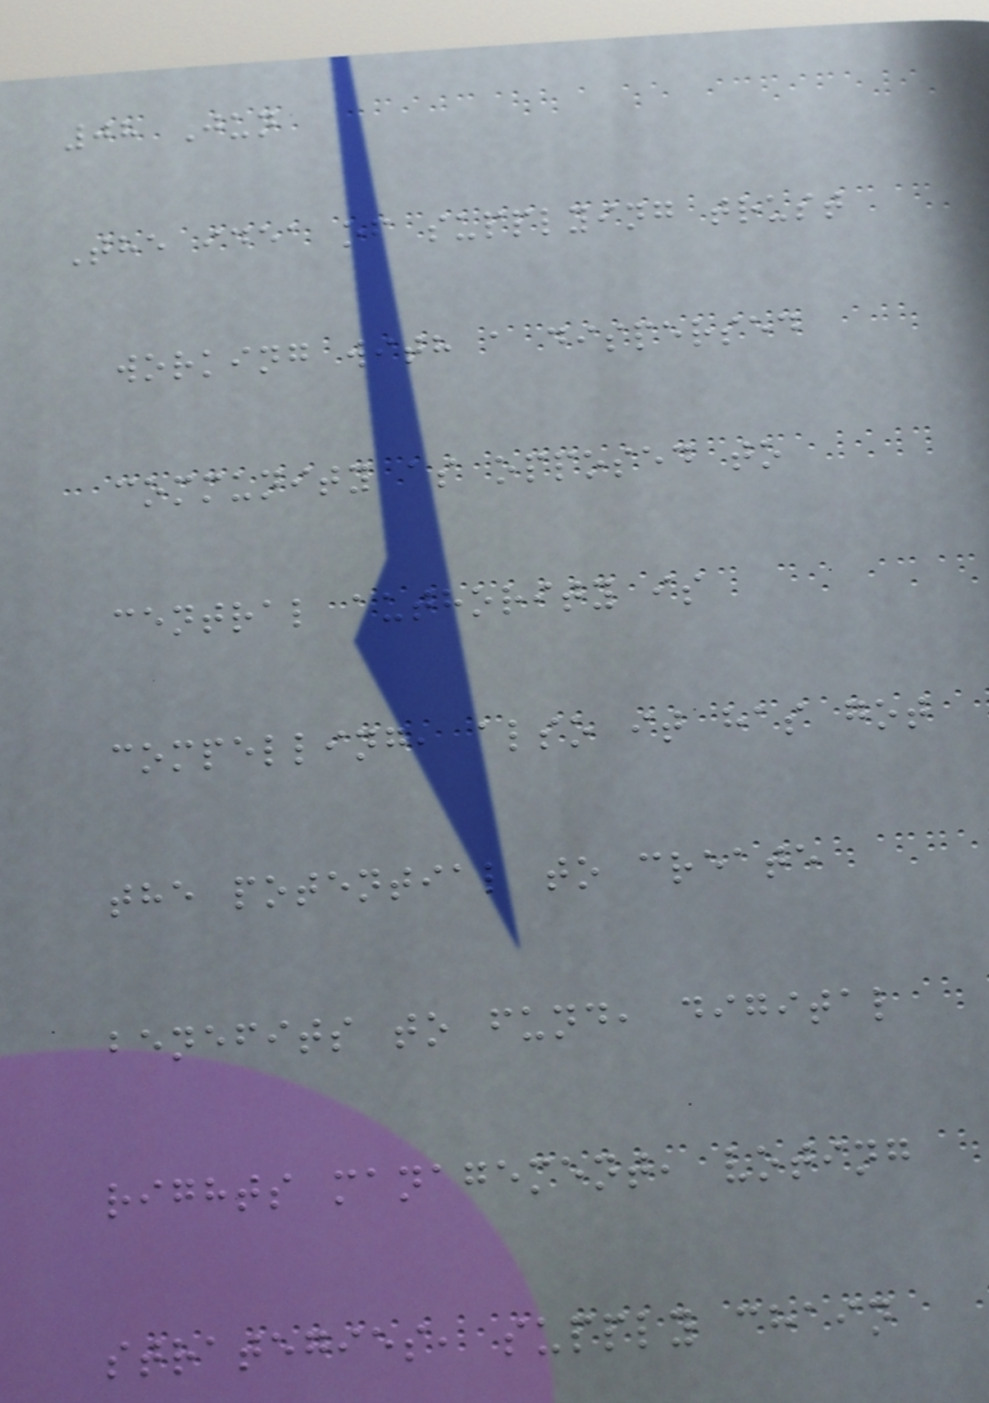08 Jun
The idea of supplying trust
working with a dispersed
community as opposed to
central authority is
compelling, also it has got
the potential to create
benefits to fund, digital
rights management, voting
strategies, supply chain
